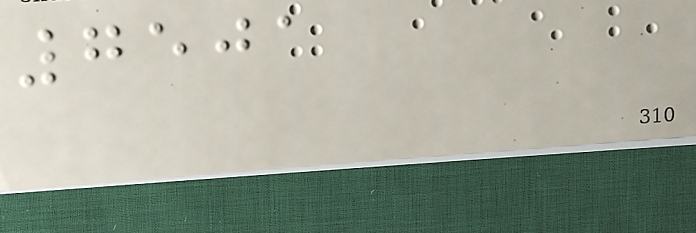7501
